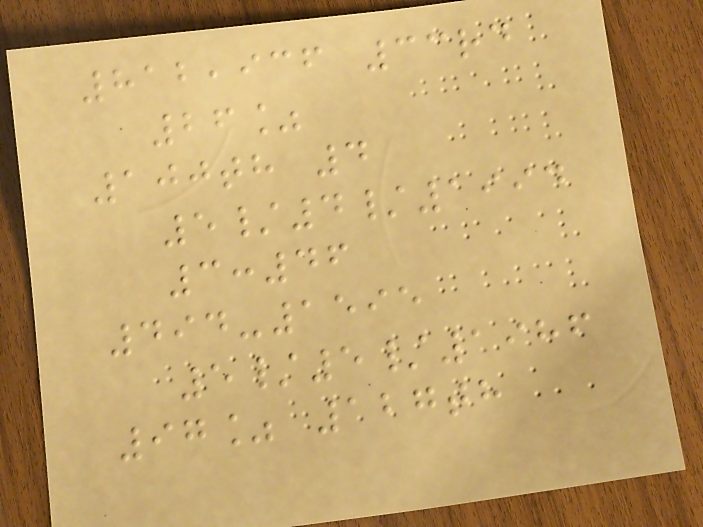812,936 33rd
26%
100th 4
5/4/1994
3:46
494-1595
5/5/1986
97% 127th
